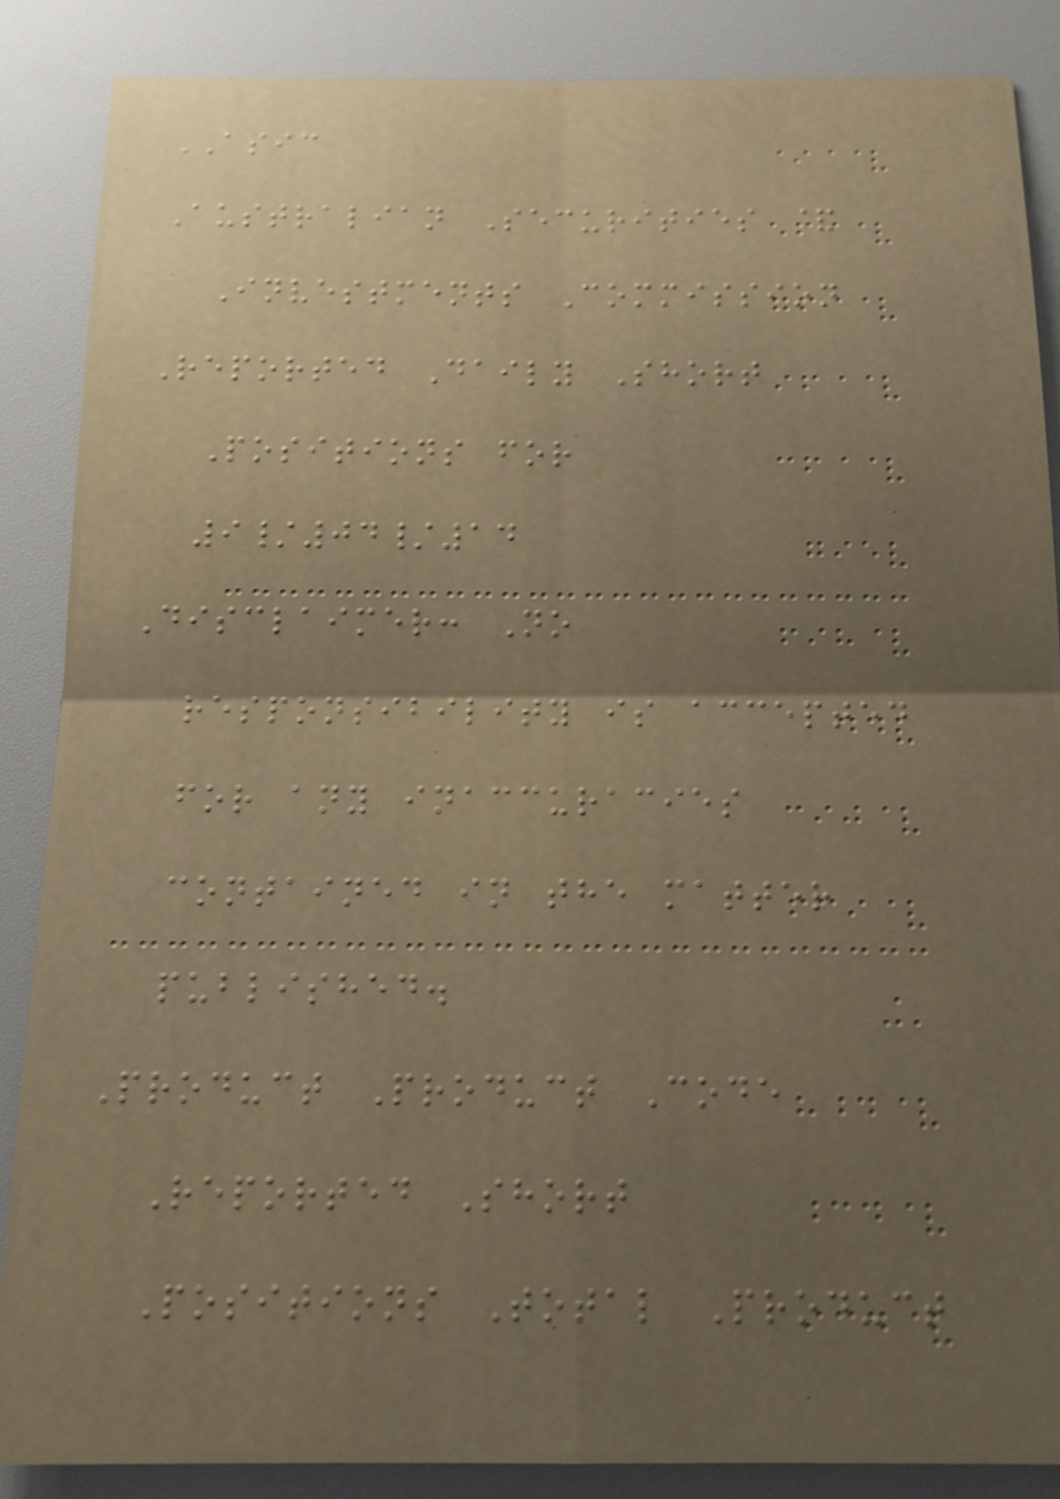ASIC
Australian Securities &
Investments Commission
Reported Daily Short
Positions for
9/04/14
Disclaimer: No
responsibility is accepted
for any inaccuracies
contained in the matter
published.
Product Product Code
Reported Short
Positions Total Product
